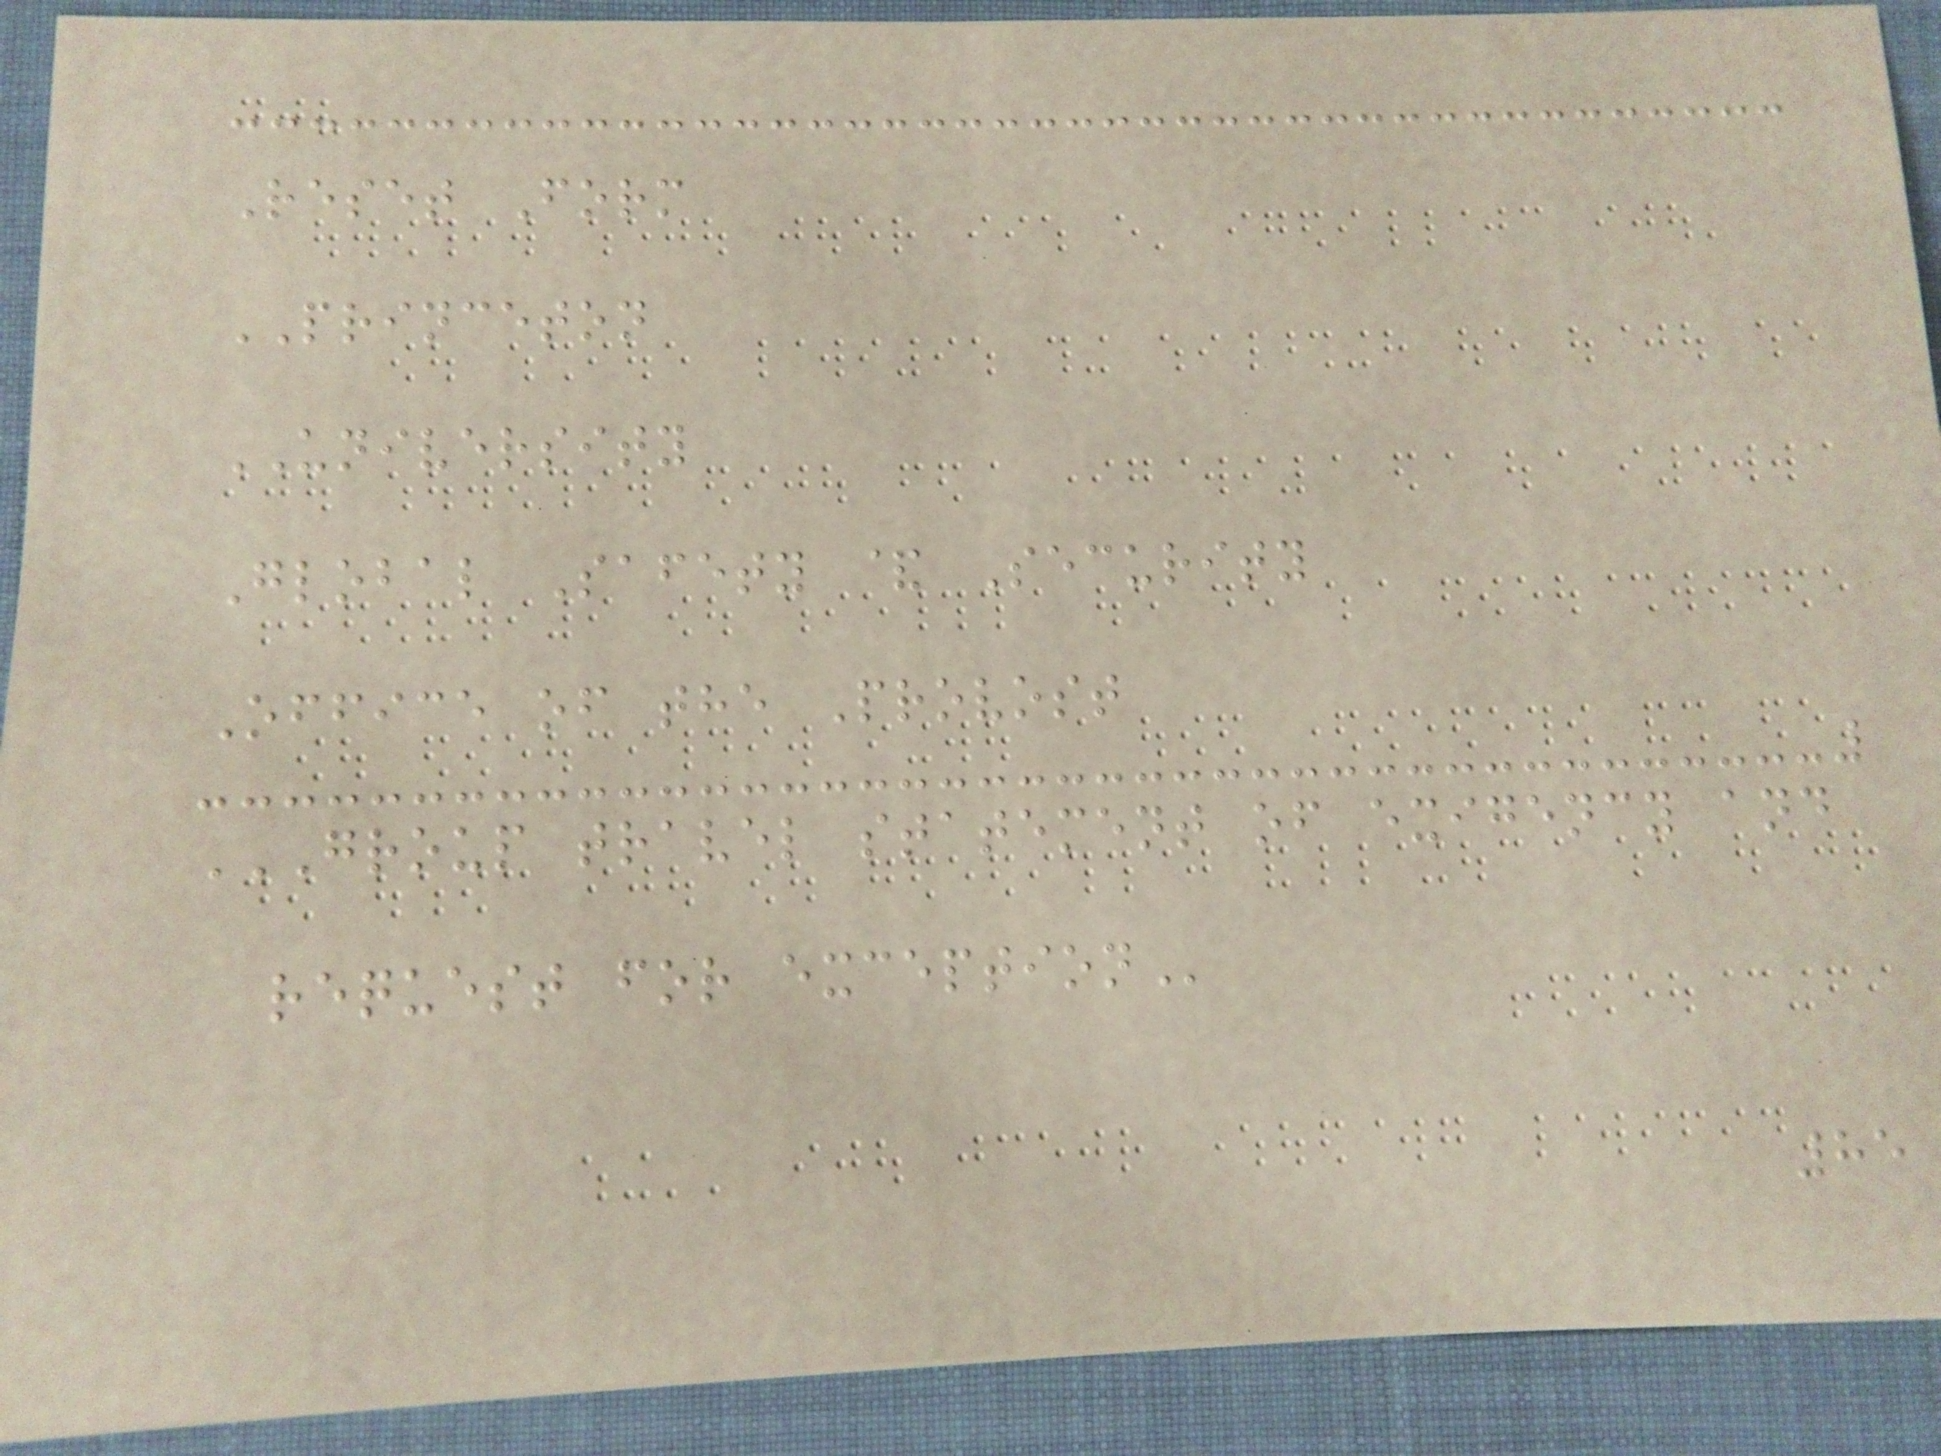Reset Form
PRINCETON
UNIVERSITY
Global Safety & Security
Office of the Provost
GROUP TRAVEL STATEMENT OF EXIGENCY AND
REQUEST FOR EXCEPTION
85
